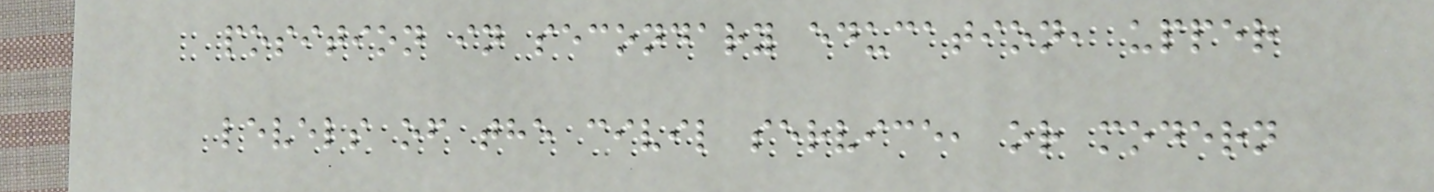position in secondary education, upper
levels of the civil service, or modern
